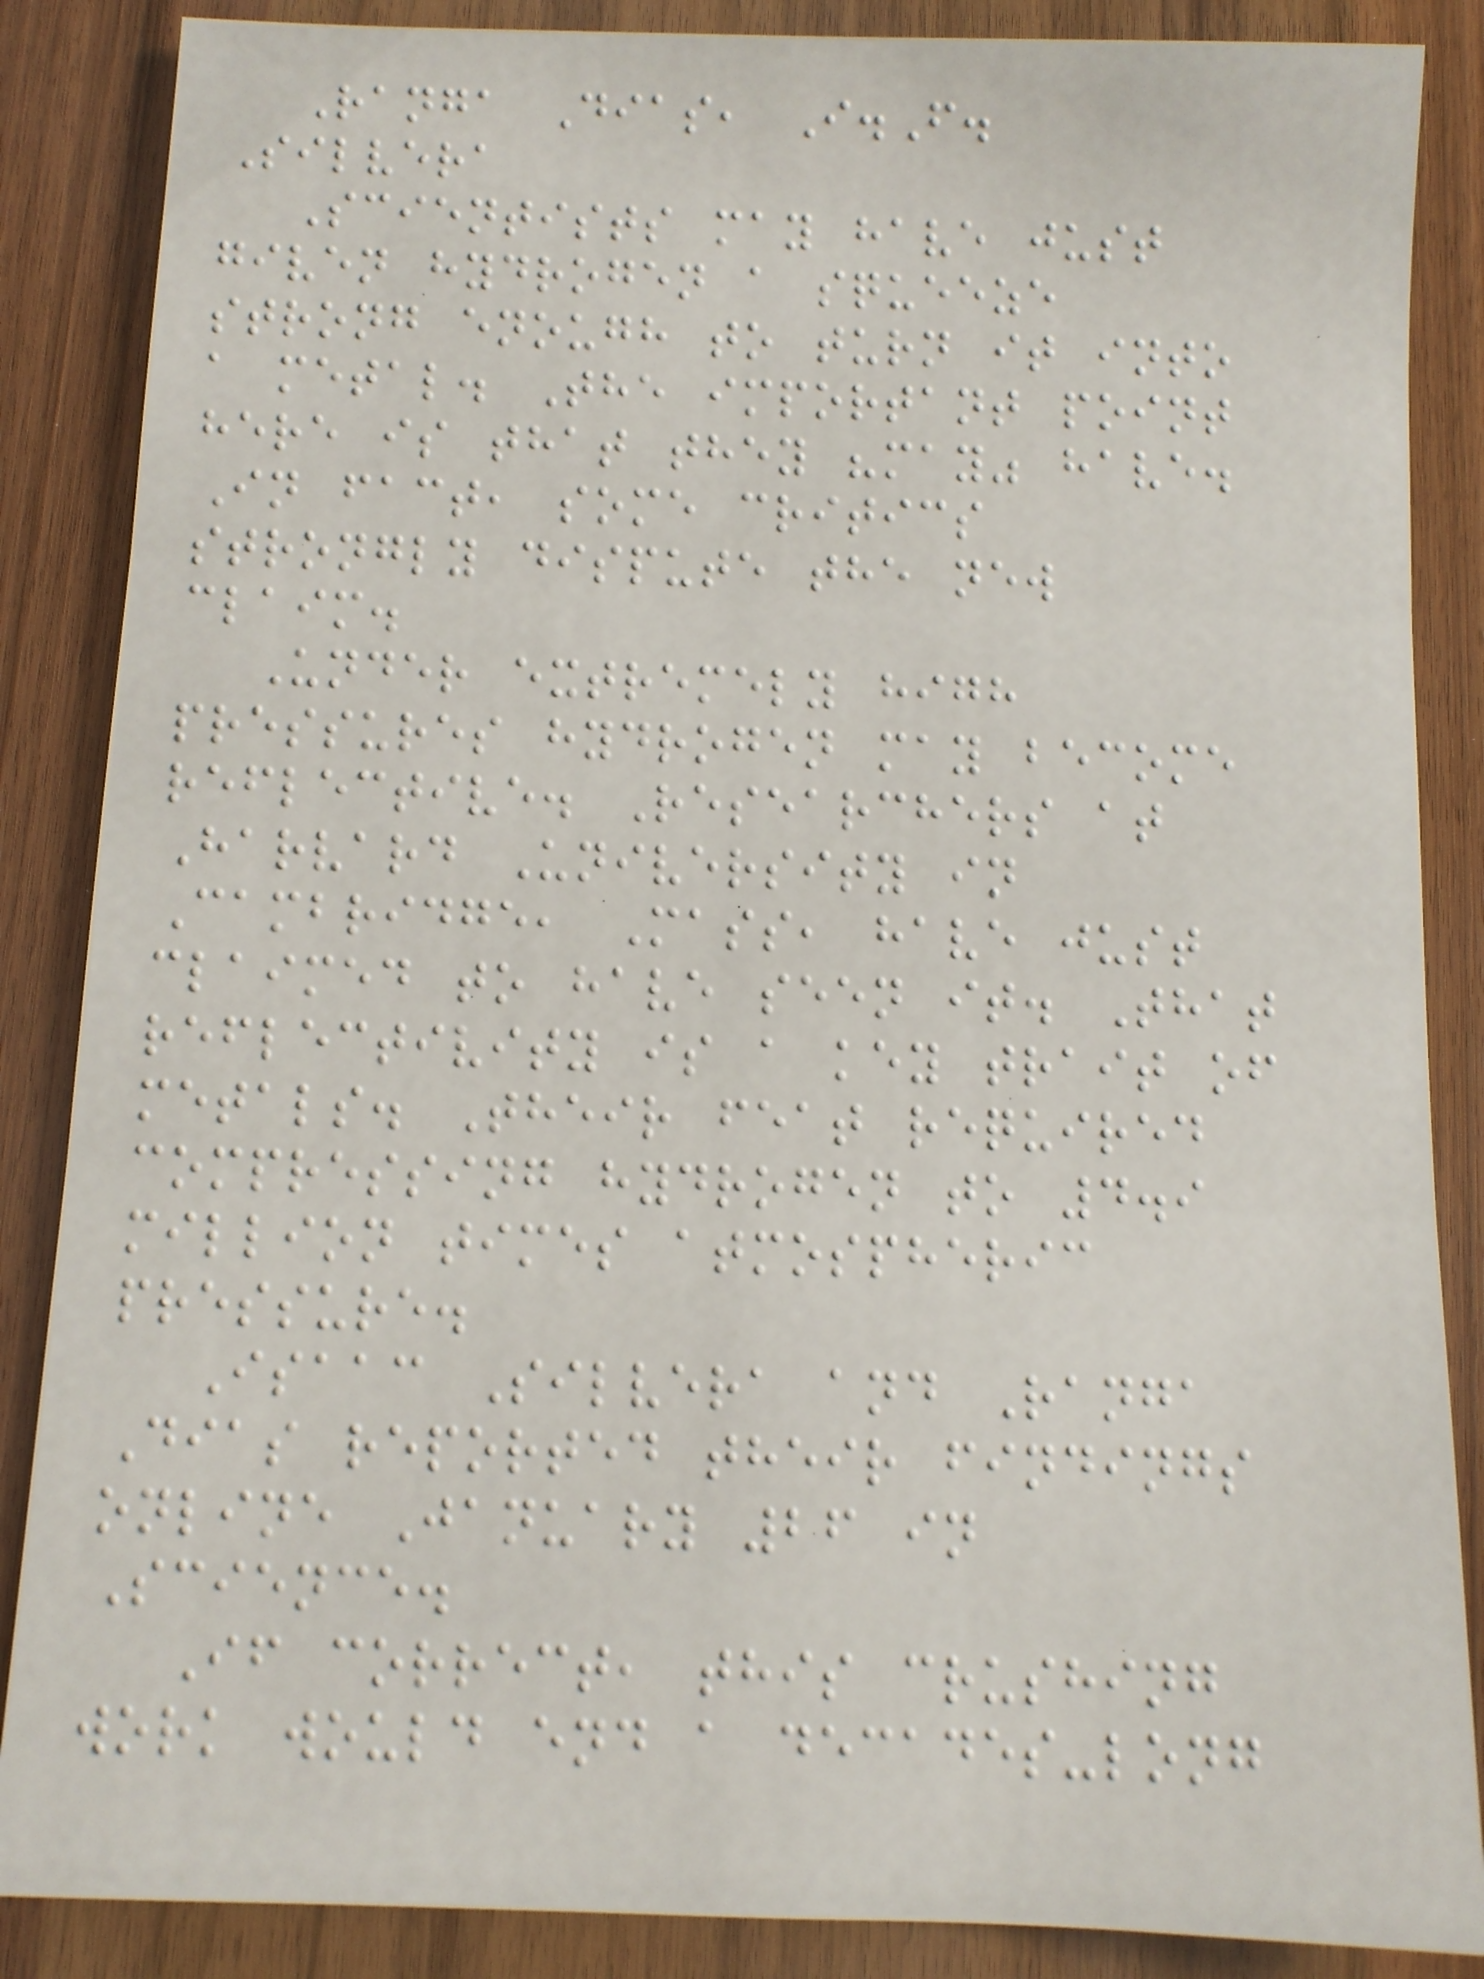Ranga Dias, I.F.
Silvera
Scientists may have just
given hydrogen a squeeze
strong enough to turn it into
a metal. The important point
here is that they "may" have.
In fact, some critics
strongly dispute the new
claim.
Under extremely high
pressures hydrogen may become
reflective. Researchers at
Harvard University in
Cambridge, Mass, have just
claimed to have seen it. That
reflectivity is a key trait of
metals. Their feat required
compressing hydrogen to 4.9
million times atmospheric
pressure.
Isaac Silvera and Ranga
Dias reported their findings
online January 26 in
Science.
If correct, this crushing
work would end a decades-long
